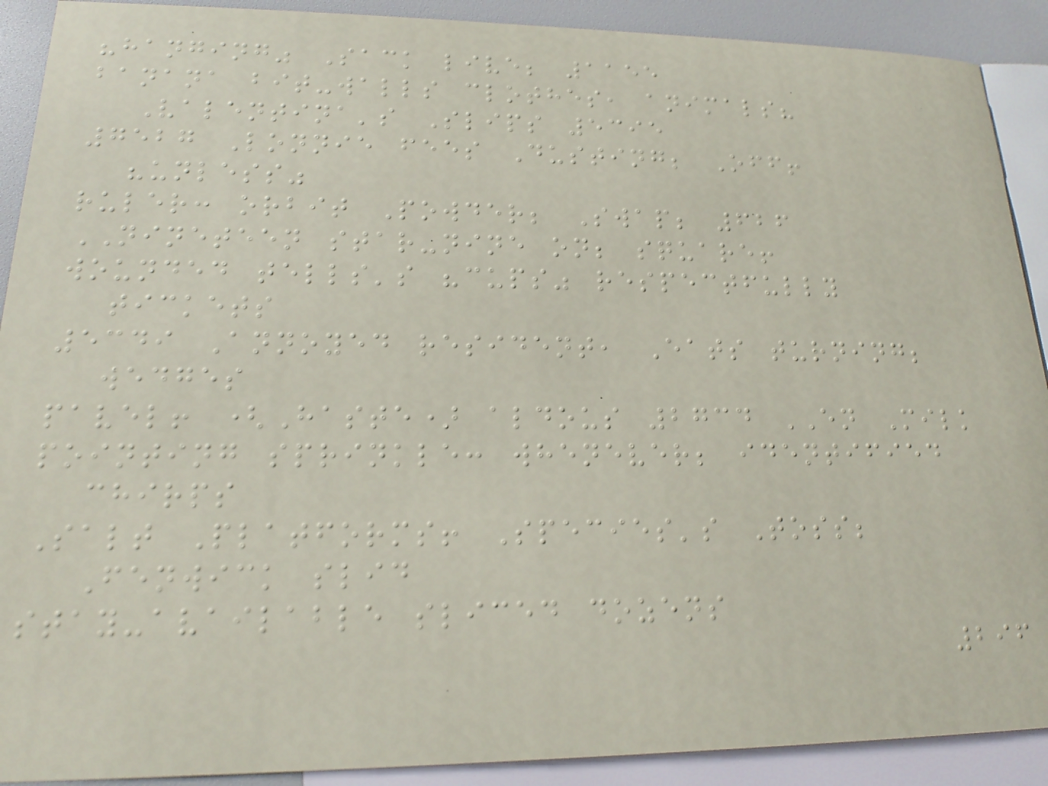"hanging" Sack live; 1155
banana bit-walls clothes, animals?
Valentina's Slips 5395
7527 Lonnie fees Dusting; Off!
"unless"
ruler: orbit Powder; Swap; 626
NINETEEN star-nine on; square!
wounded tells's "cups" respectfully
tickets
5349 Annoyed resident, Eats turning;
wedges
pavel! (Haste) aldous 2734 EN Milk
pointing sprinkle: whenever; identified
chirps
Salt Platforms! Species's Toss;
Fenwick slid
stay-available sliced dozens
296
